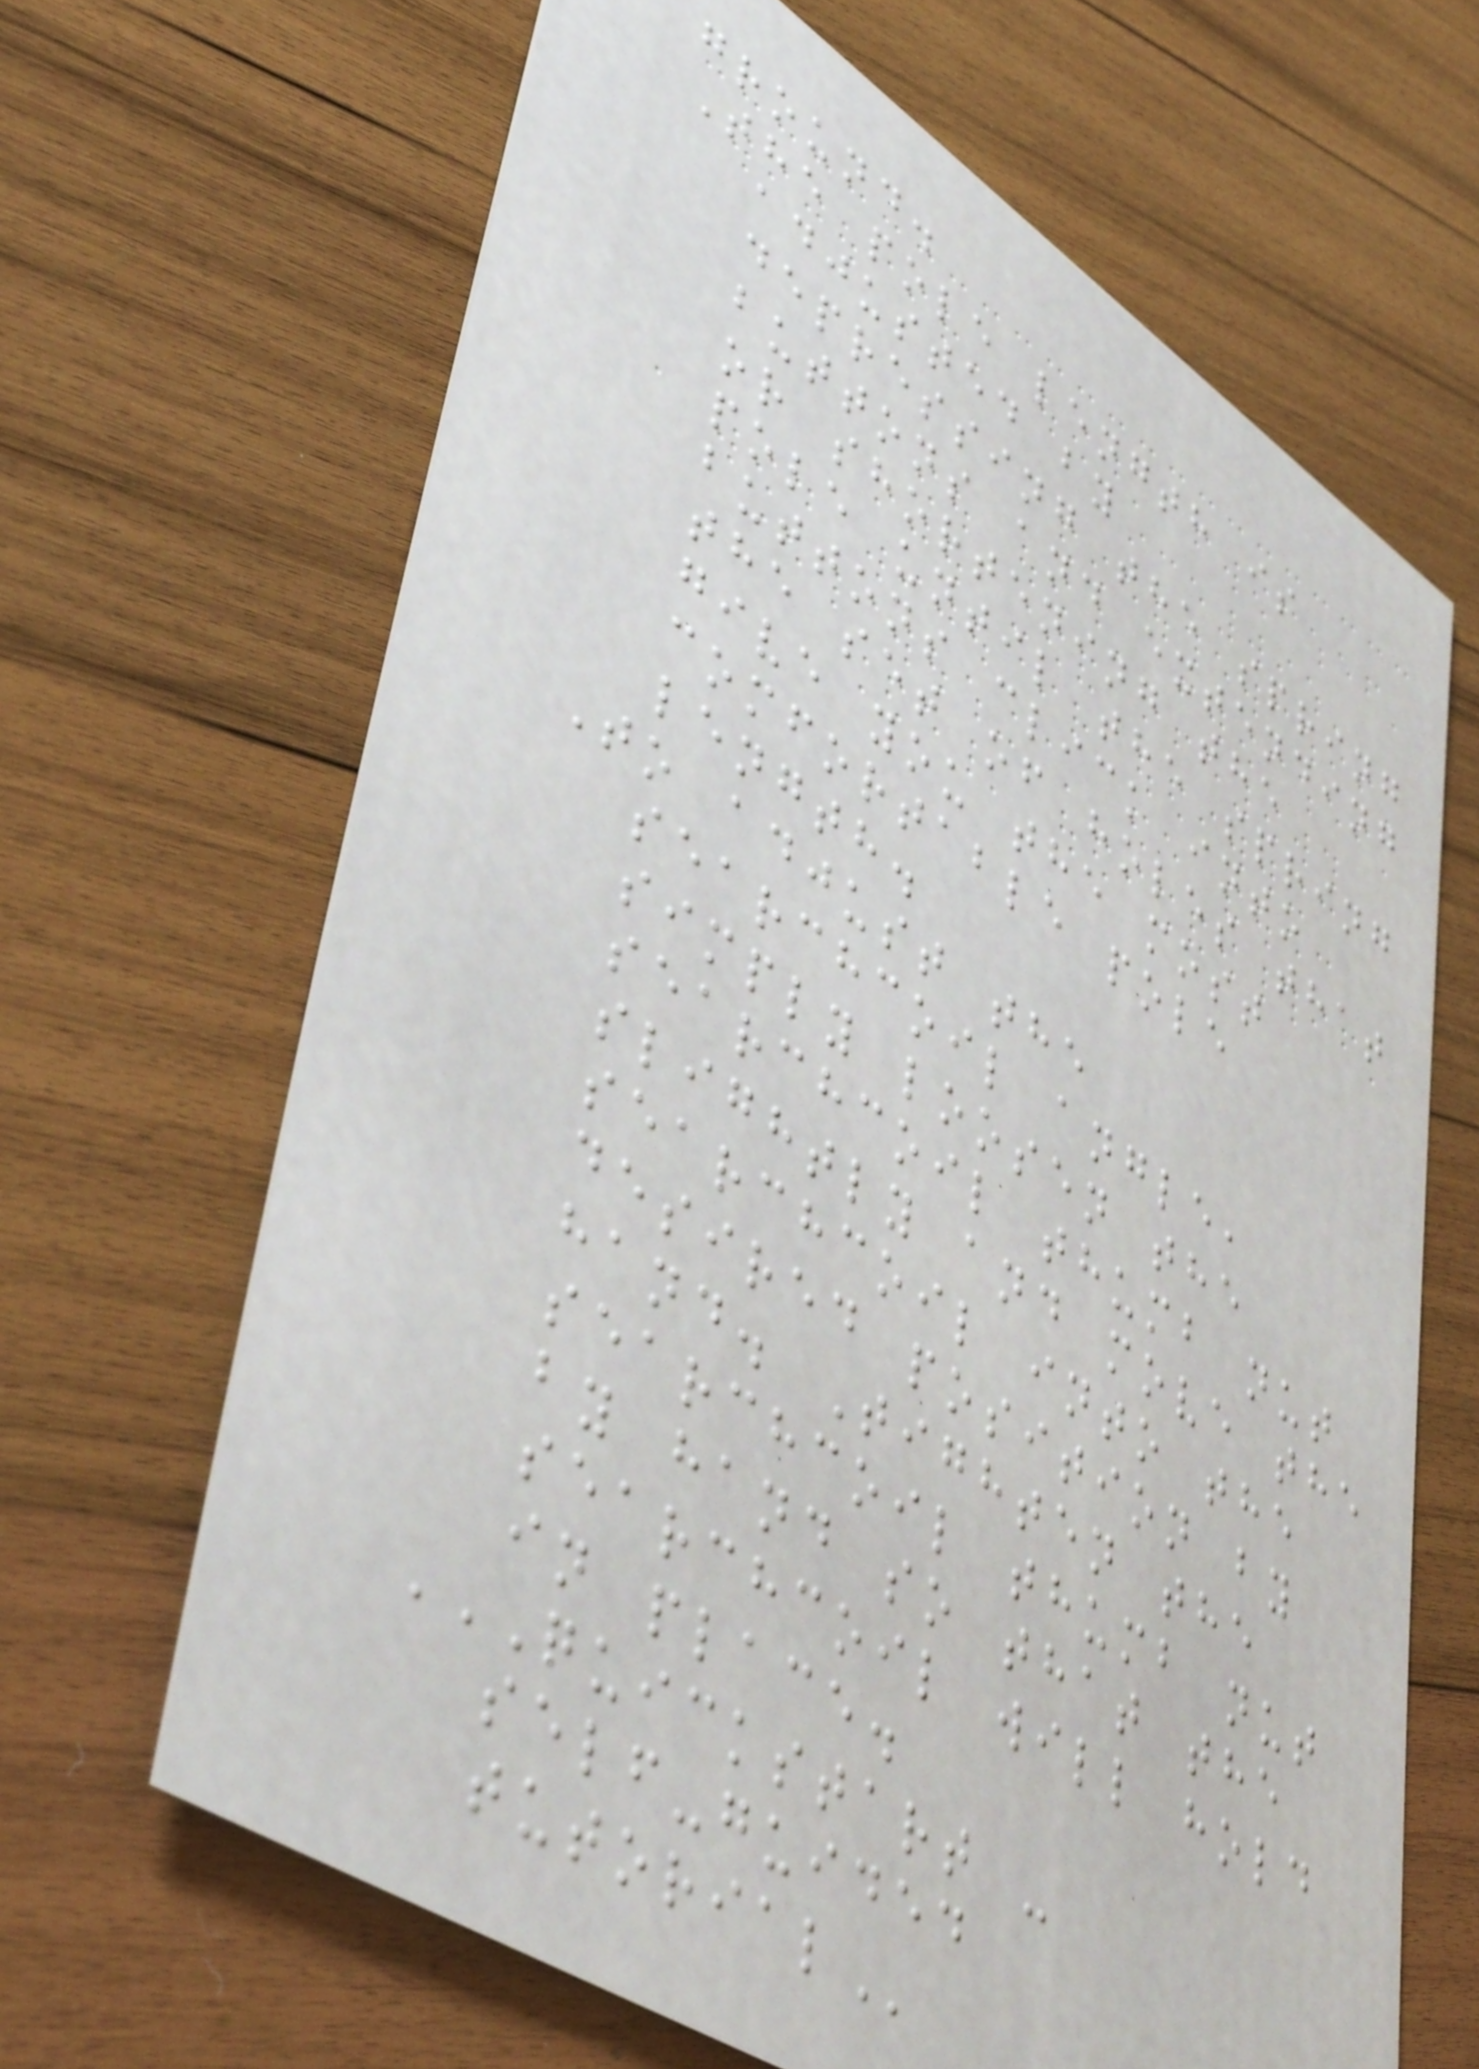ground.
The pole length is
adjusted by
depressing the spring
buttons and extending
or shortening the
pole until the spring
buttons click into
the set of holes that
give you the most
comfortable pole
length.
To adjust the
searchcoil angle,
simply loosen the
searchcoil thumb nut
slightly and move the
searchcoil into the
desired position by
hand. Tighten the
searchcoil thumb nut
by hand so that the
searchcoil will hold
in place.
QUICKSTART -
SELF-GUIDED
TUTORIAL
